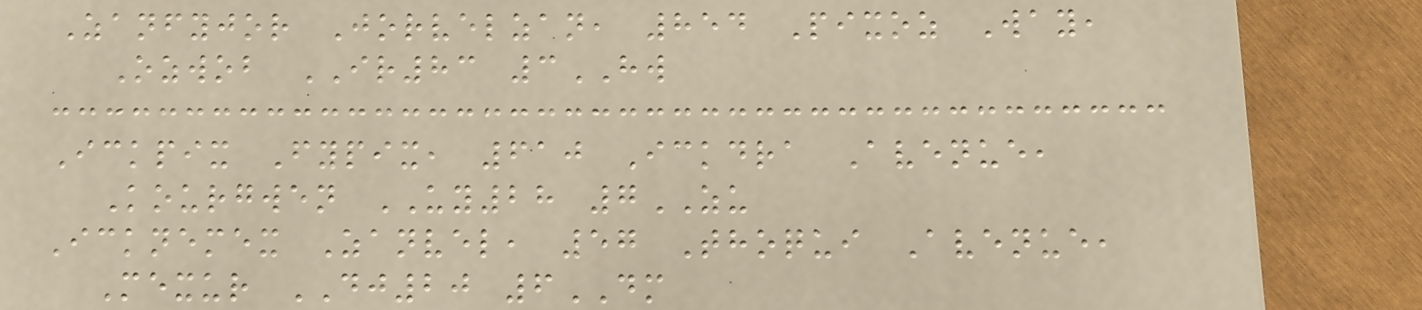Zanfyjor Jorvelzan, 854 Pixoz Way,
Ozwob IR83 3HW
Ickpix Fypix, 610 Ickdra Avenue,
Kourgwen UY28 7ZU
Icknemex Zanvel, 57 Thoqui Avenue,
Mexur DJ20 6DM
